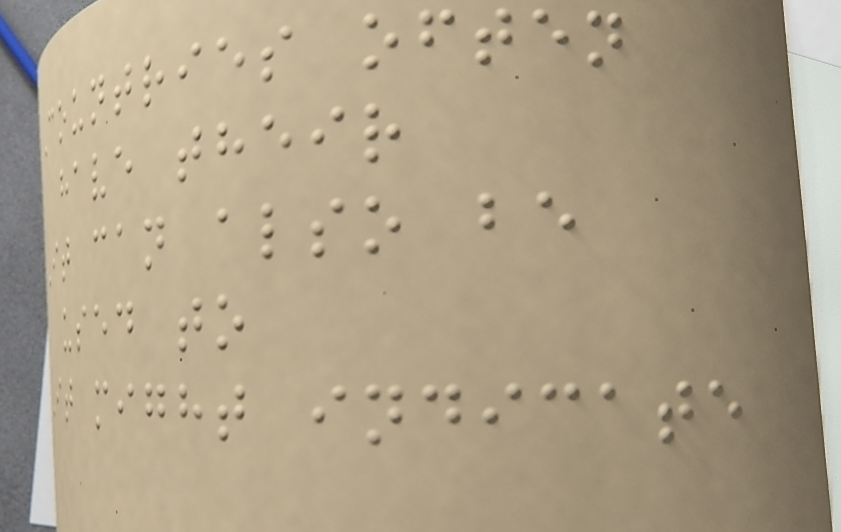Countries often
have their
It can also be
used to
It might indicate
